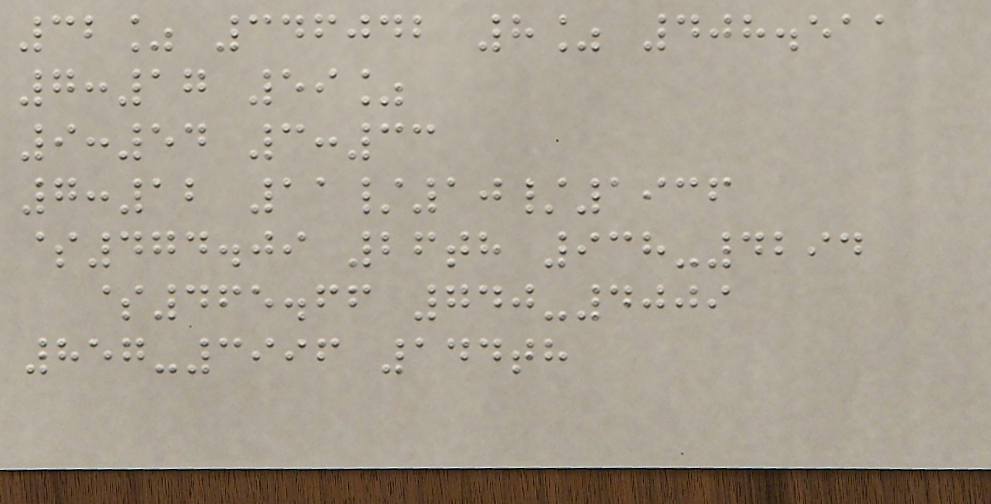32% 346042 8% 408.511
7:17 59%
9:54 3:33
7:12 11/10/1936
$474.09 26th 938-4294
$465.66 740-4009
857-3996 144th
